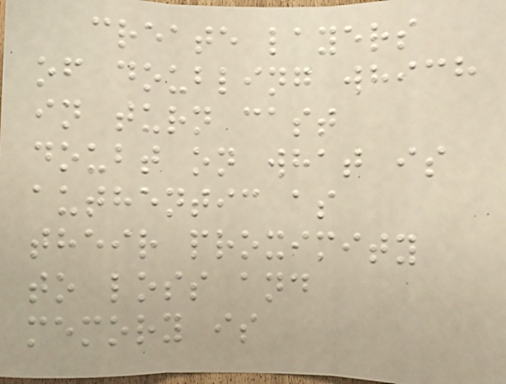create layers
of doubling which
in turn cast
doubt on what is
authentic as
their proximity
to loss and
memory is
